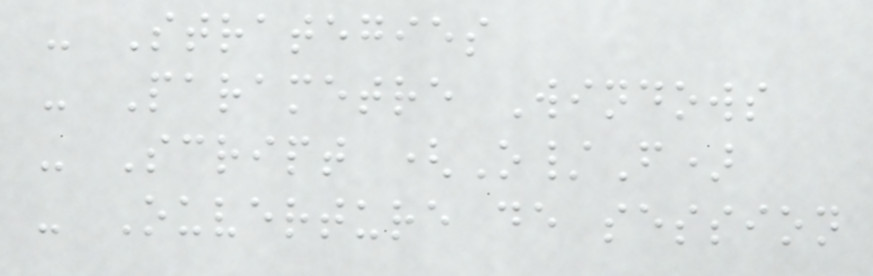- Strategies
- Parametre Windows
- Script (O/F)
- Ouverture de session
